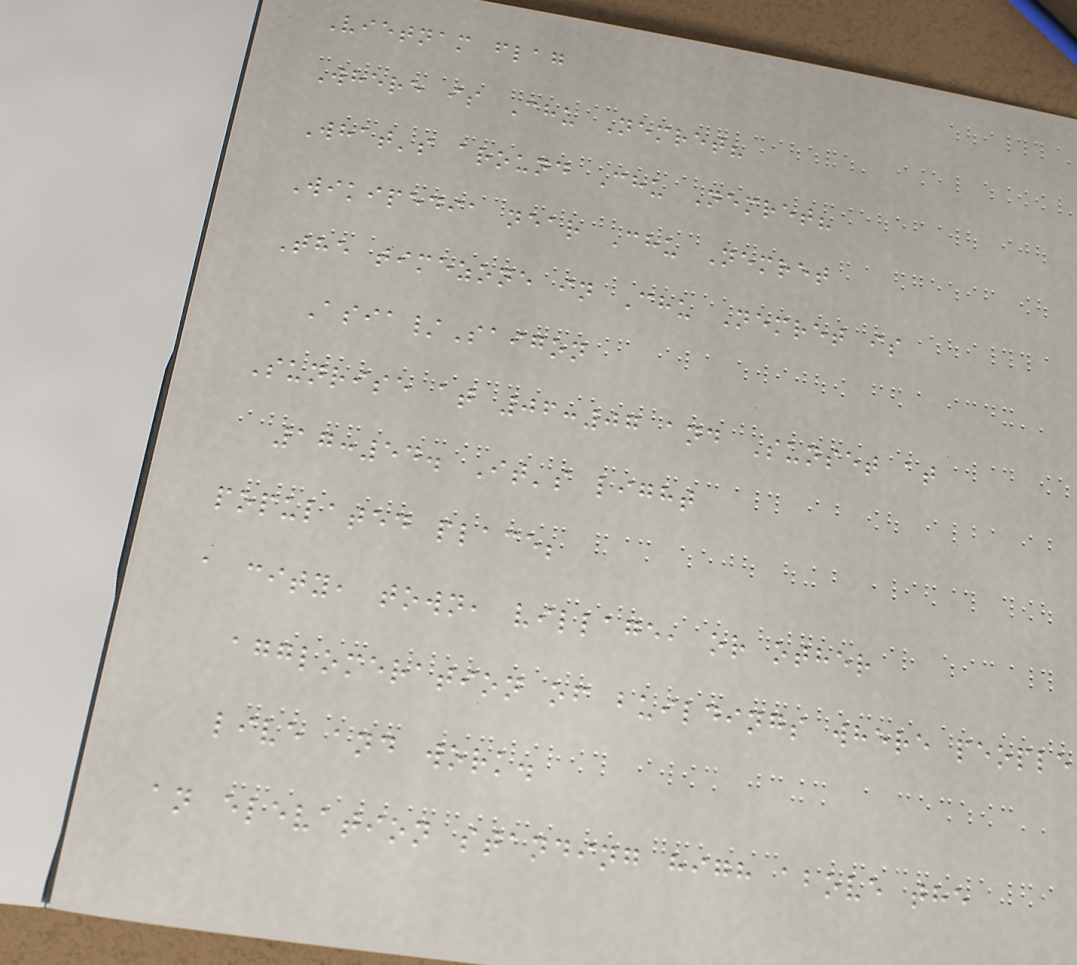Vietnam flag
Where is Chu Nemret?
What's around Chu Nemret?
Wikipedia near Chu Nemret
The timezone in Chu Nemret is
Asia/Saigon
Sunrise at 06:07 and Sunset at
17:54. It's light
populated place;
a city, town, village, or other
agglomeration of buildings where people
live and work.
an elevation standing high above the
